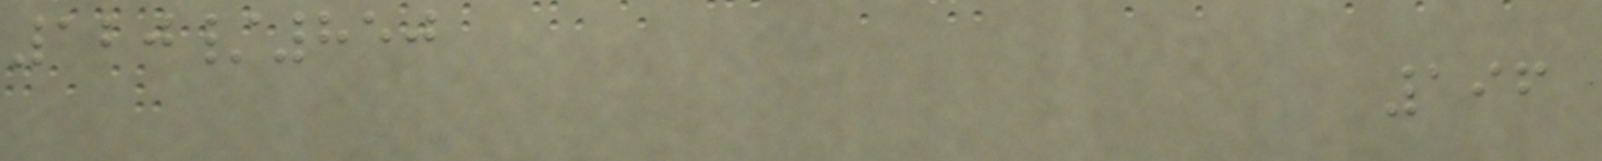120/850
196
